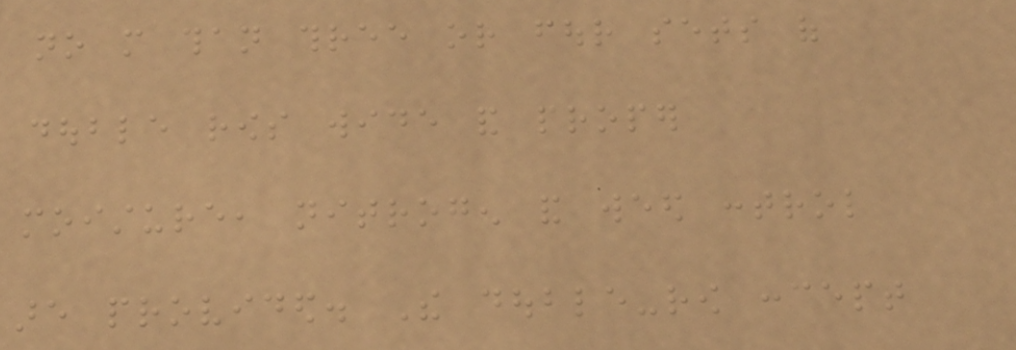no more than three or four sets of
double rows wide and proper
moisture, nitrogen and weed control
are provided. The double-row concept
